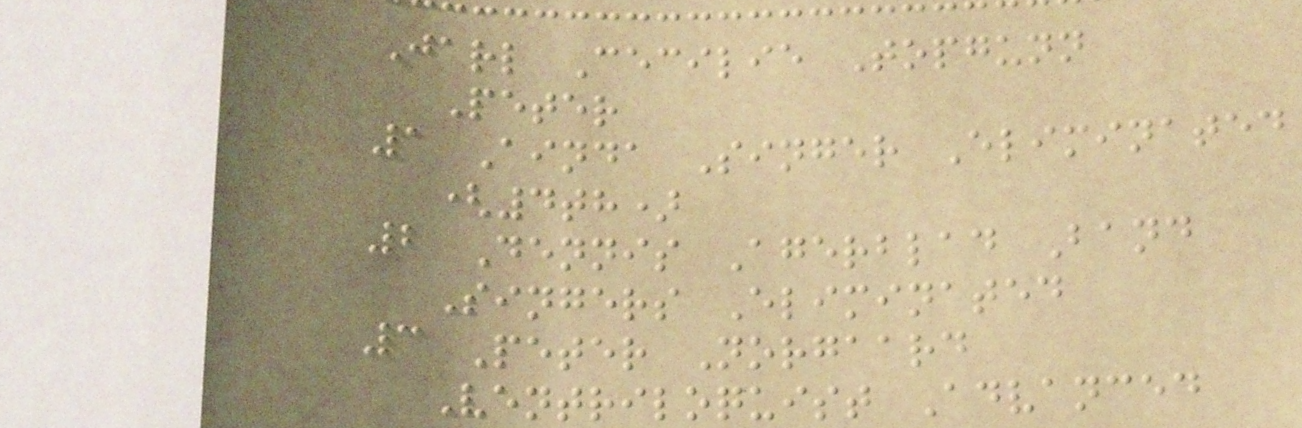Jarl Cecilie Topgunn
Peter
1 Ainda Singer Eliminated
(4th)
2 Dennis Agerblad Band
Singers Eliminated
3 Peter Norgaard
Ventriloquist Advanced
